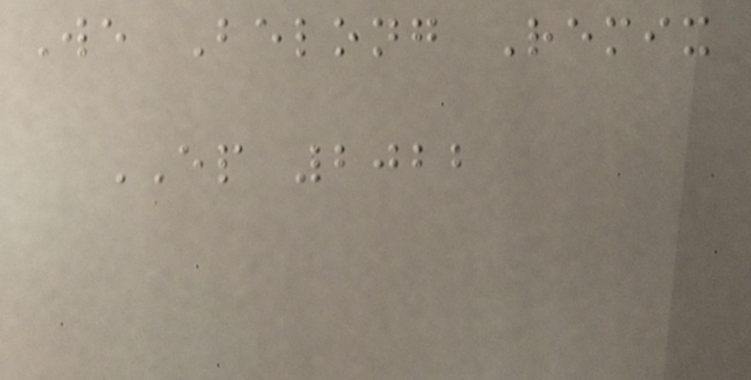We Belong Remix
EP 2022
